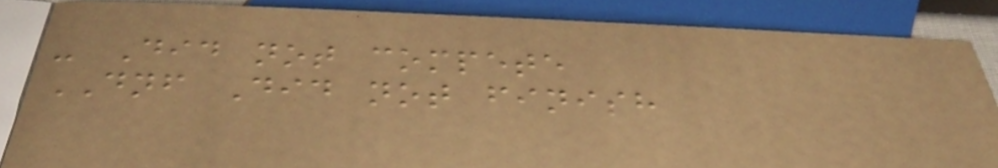- Did not compete
DNF Did not finish
